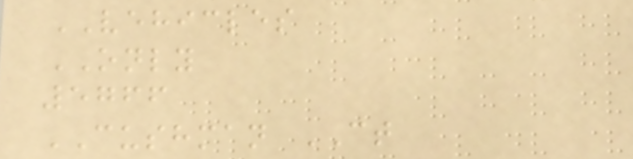VEHICLES
ONLY
5766
CUSHMAN CT
